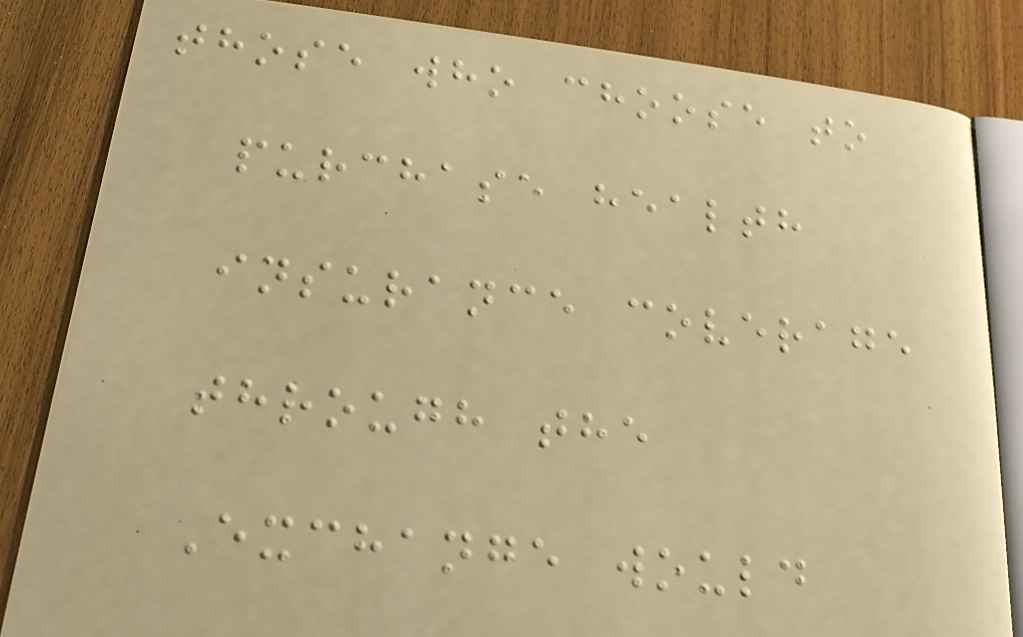those who choose to
purchase health
insurance coverage
through the
Exchange would
